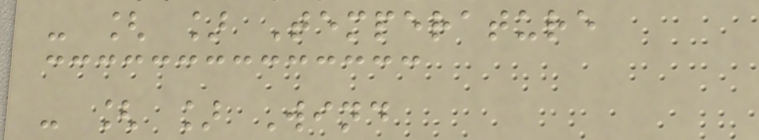- [ ] Temperature
- [ ] Wind
